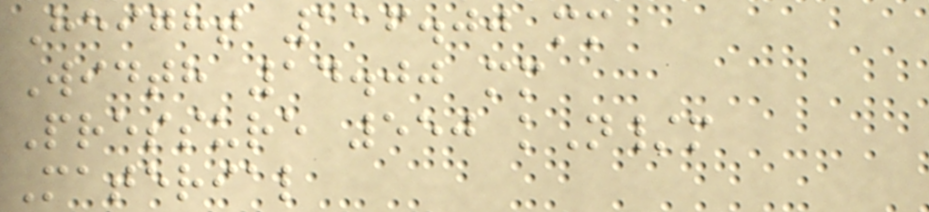Height 116.00 mm
Width 14.00 mm
Pressure 550 kN/m
Material
